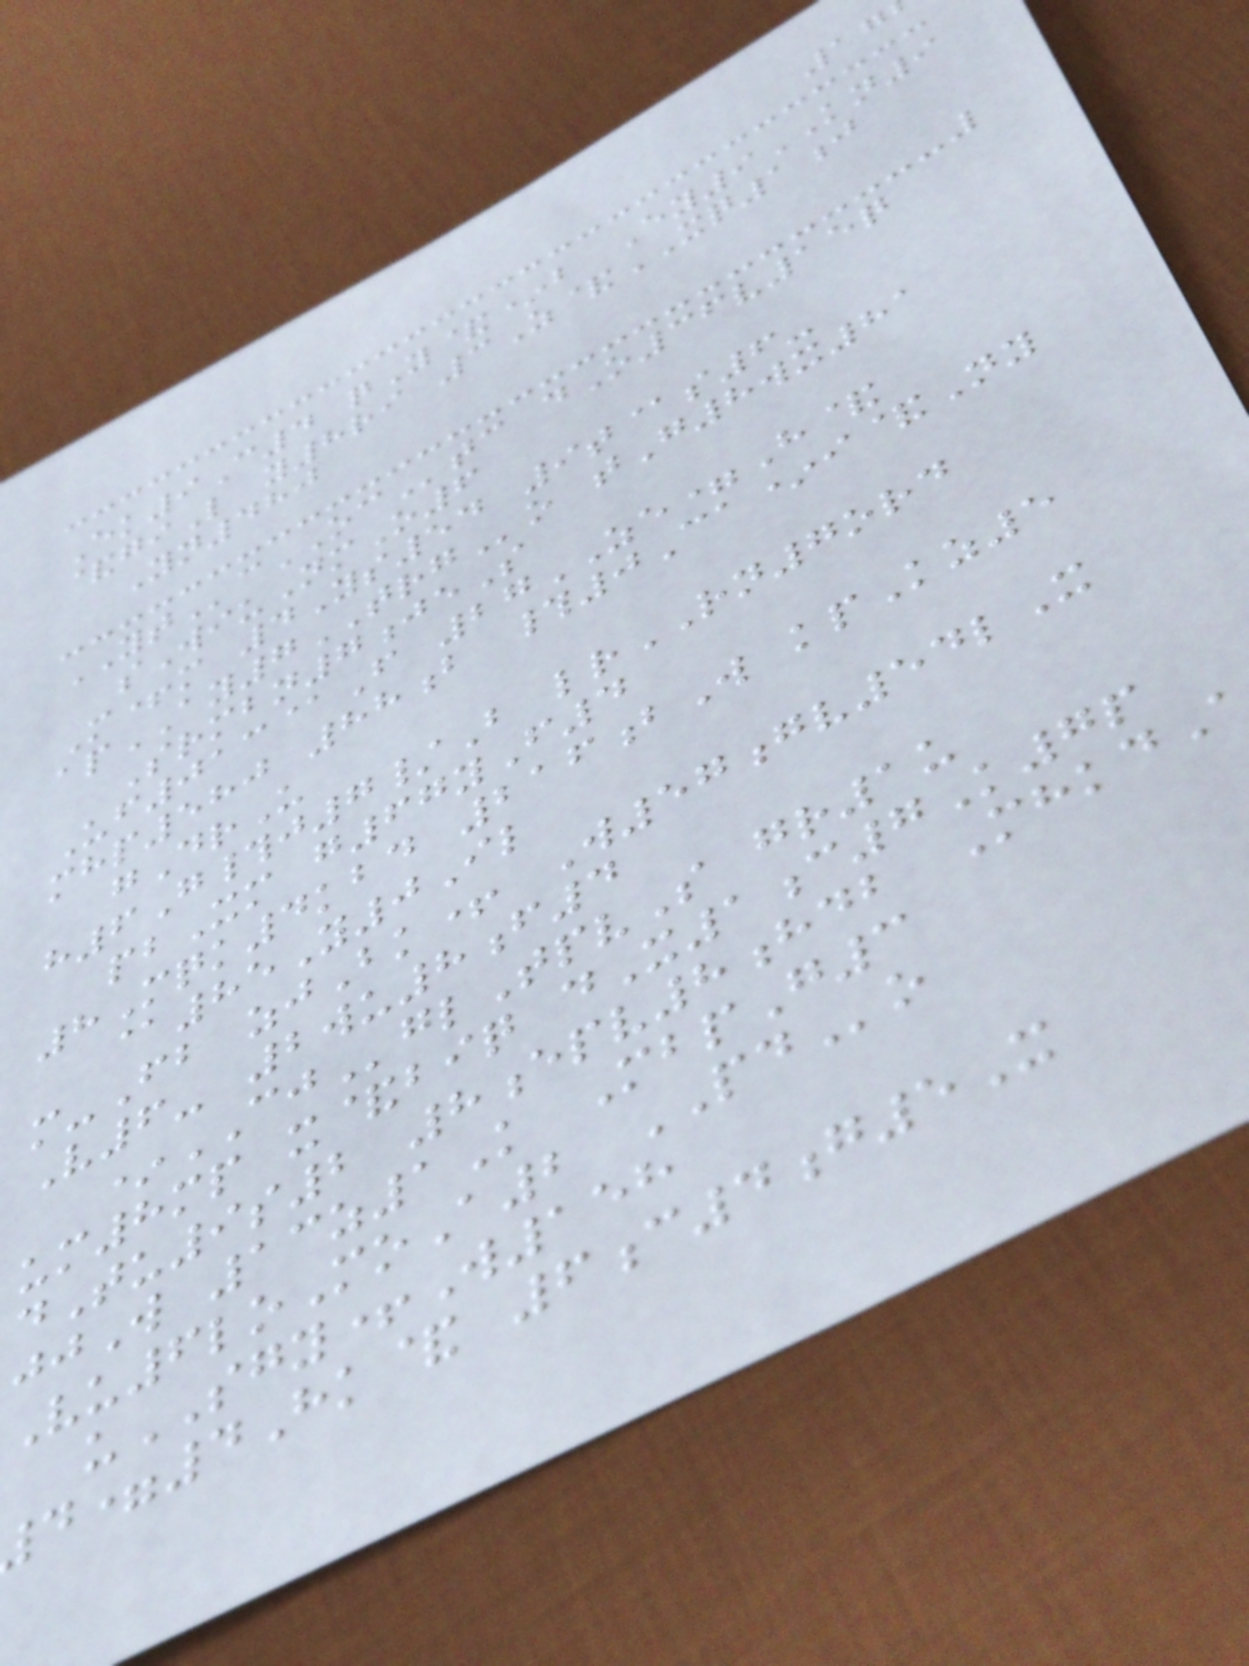Ek9C4 qY&*b Ey9KN9
&giL y8ri 3Z&XQ1j
Yn480
YTcOCtc dO36v15q
sWiuNmO6
M+m 4Ys54 9t@s6-
apAY7TRGo tG8wx81
Srmbn7jeS
Uf013@F 27ZE=H&
mhp580 88b #0Ca*i&Ny
gDrU
h6G#j7/B lrRN7ord
pbXm g67yF4
8Mqk4kbd 216bW kpKz5
@85Y0Il
m-Fb zjBk+ W57gv54lX
V6- 2wu8f4
*CJglTpvS gr1u
um8mp x&biq dX1c7K7p
dTu9s2 8epv8hdb Mhkd
jjW 13z1K MbpG3
Vu6loMoA2 PDo
uSGY+W158
=4Hk& 6c4g5X
